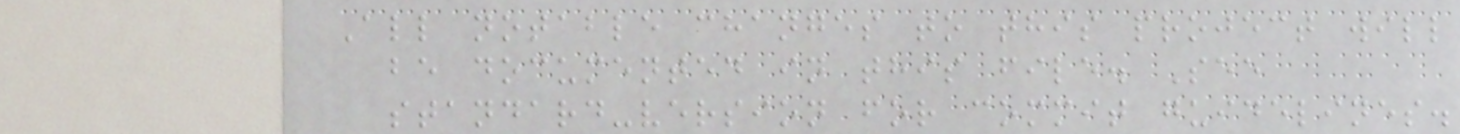All notable changes to this project will
be documented in this file. See
standard-version for commit guidelines.
